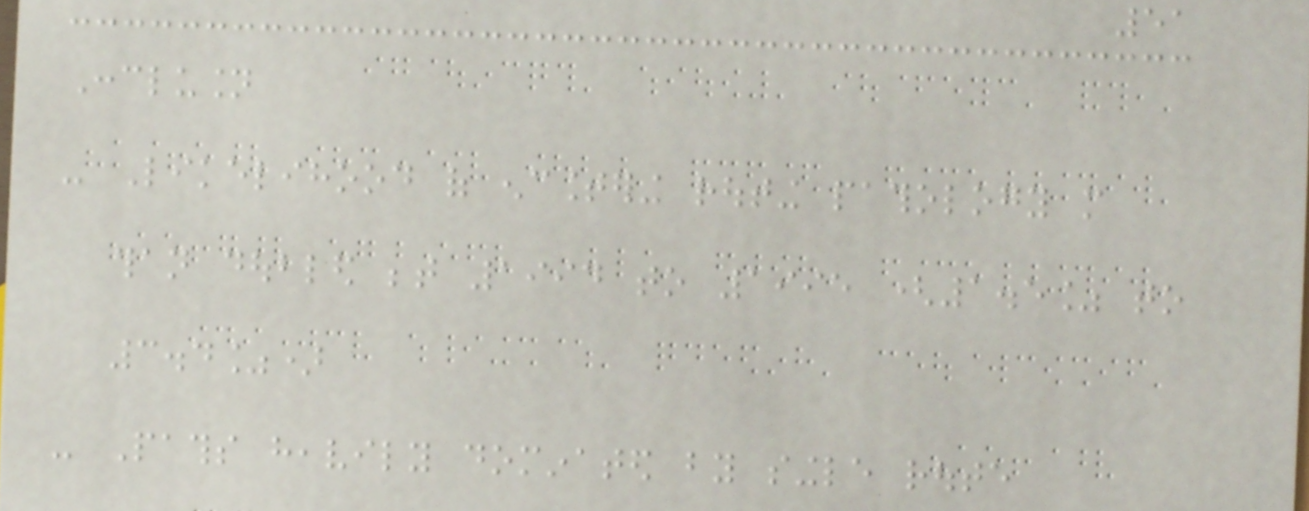51
Conclusion
- Likelihood of encountering routing pathology more
than doubled between 1994 to 1995 (1.5% to
3.4%)
- Paths heavily dominated by single route
